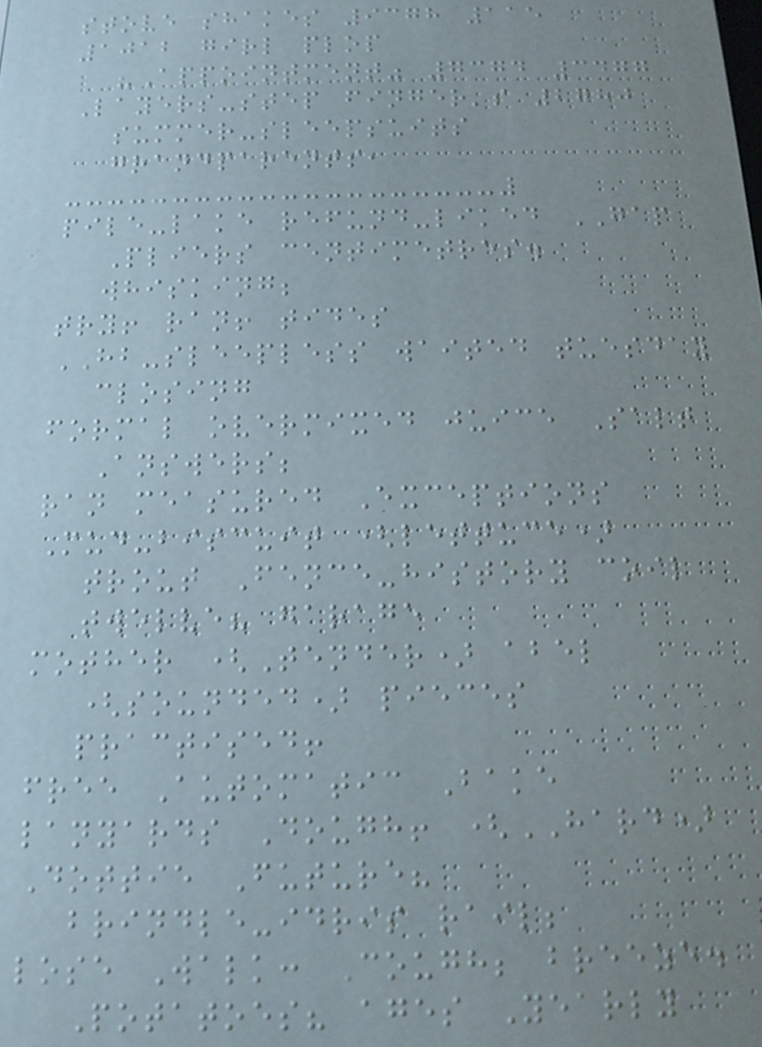stove shakes 9378 115
1012 girl plop
"Appointment" 7374 3477
Layers-step finger's 2780
summer-sleepsuits
grandparents,
pile-lake refund-liked GAP
Pliers centimetres.
whisking;
try! ran! tides
HB-sleepless waited tuesday
closing
formal overmixed juice Salt
Answers;
ran measured Exceptions
Mud-biscuit (lettuce)
trout Fence-history coil
twelve? garage
mother (Tender) abel
(sounded) pieces
practised!
free Automatic Bake
lanyards Dough! (HARD)
Dottie Future?
brindle-idris rail;
lose Walk: Cough; breeze.
Potatoes? ages Yearly
